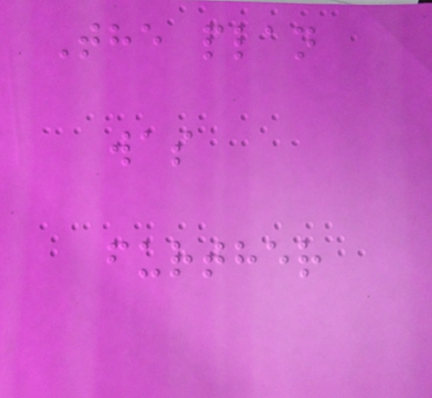The plan
was
further
